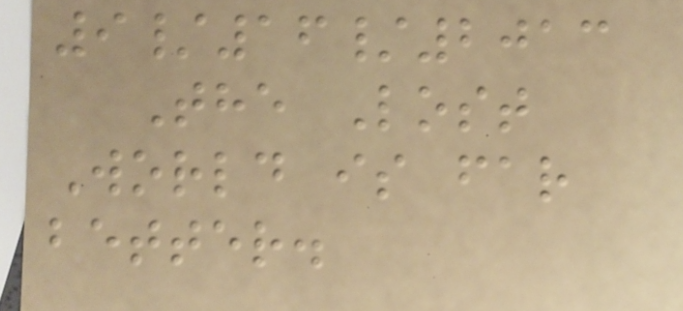9/16/2013
The Lost
World is far
better.
